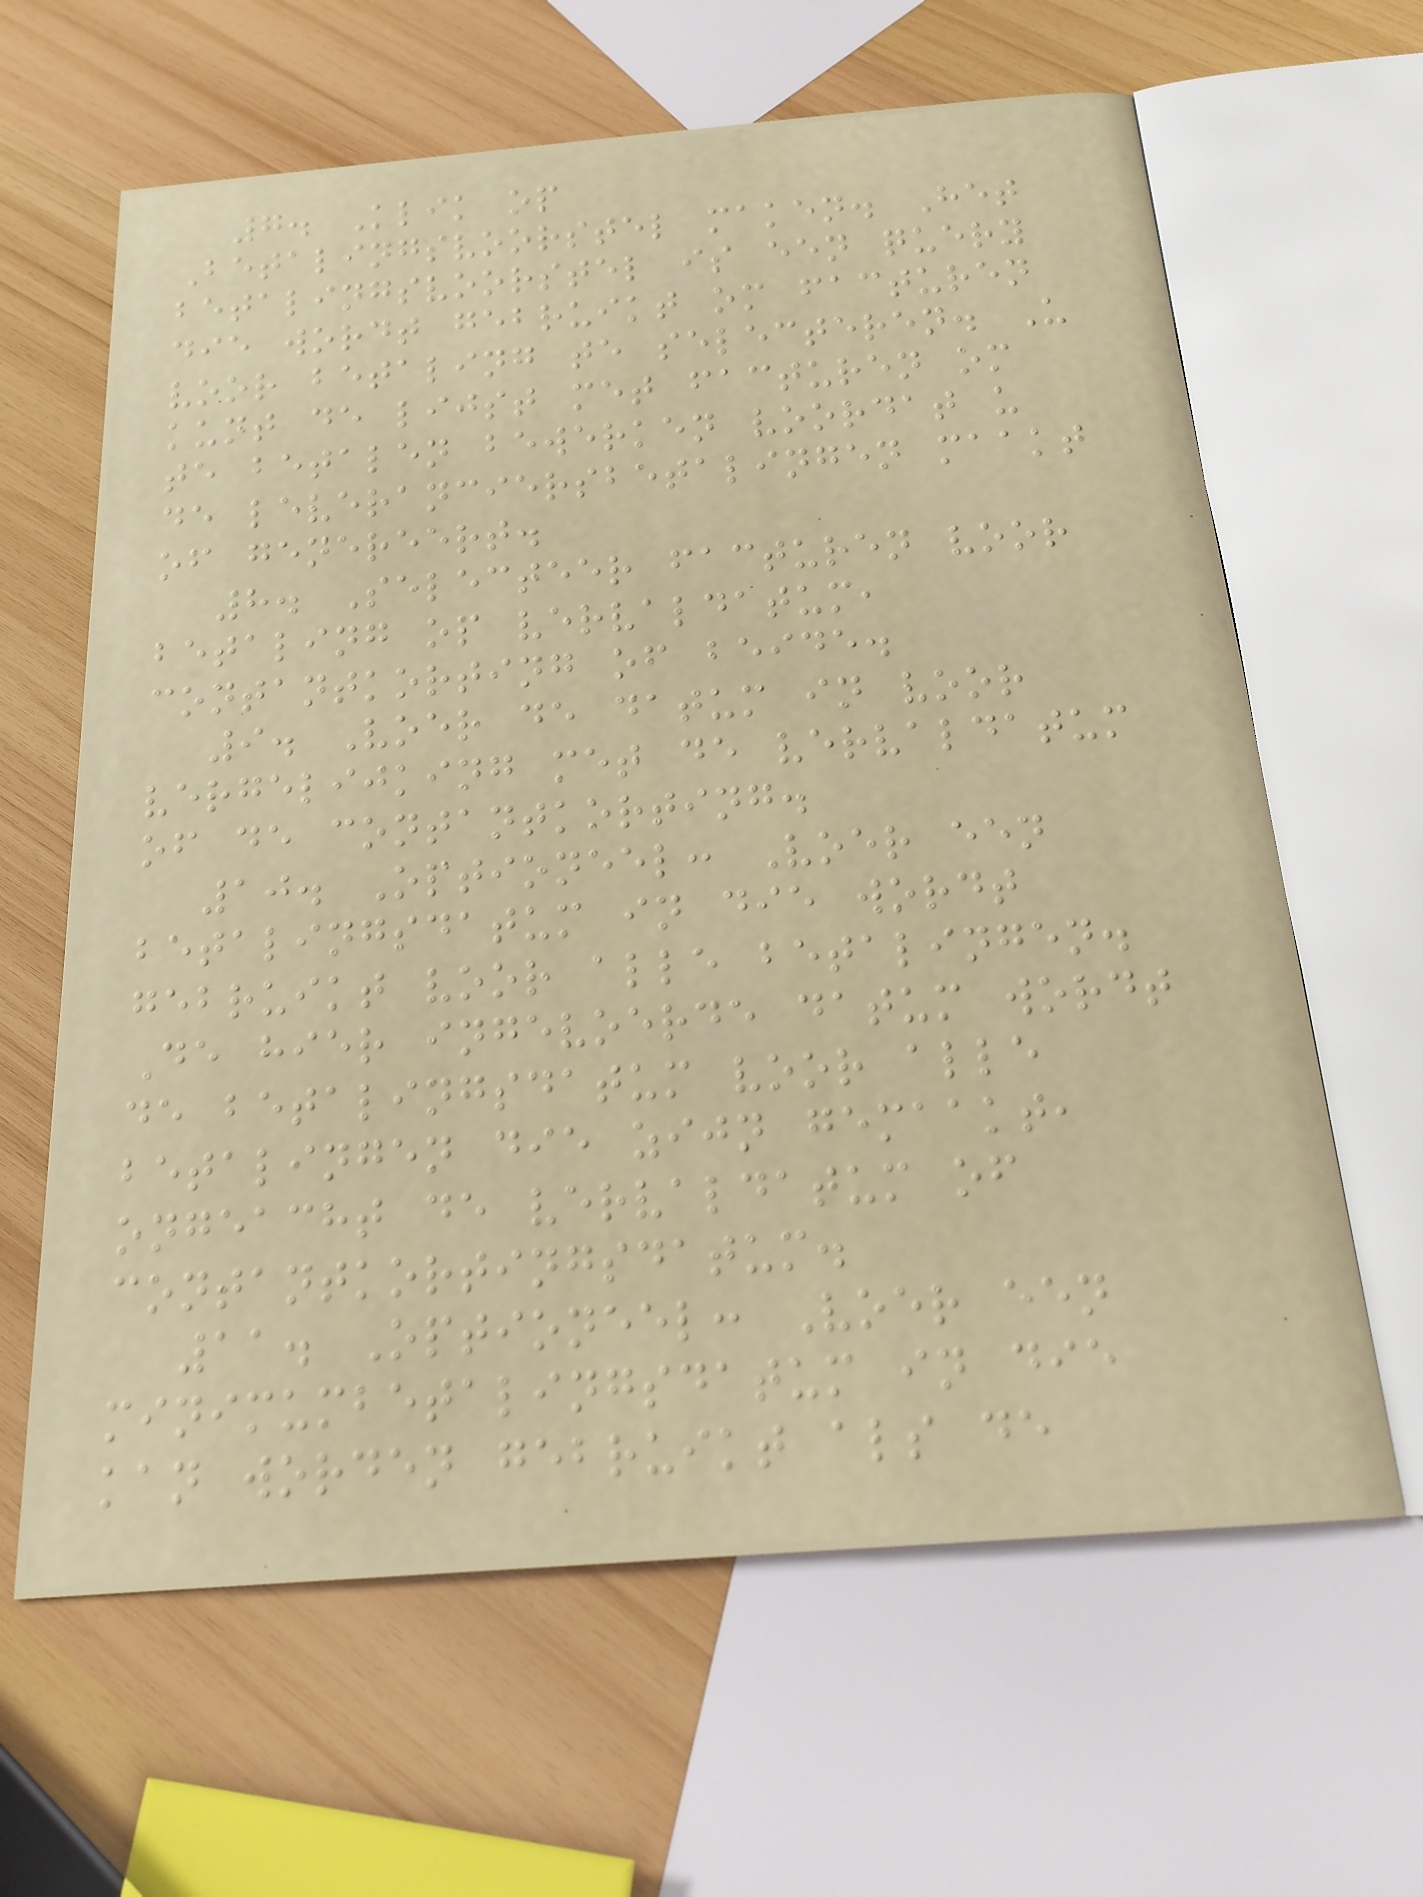7. Klik op
Betalingsvoorstel maken. Het
betalingsvoorstel is een query
die wordt gebruikt om facturen
voor betaling te selecteren. U
kunt de lijst met facturen om
te betalen bewerken voordat u
de leveranciersbetalingen maakt
of genereert.
8. Selecteer facturen voor
betaling op vervaldatum,
contantkorting of beide.
9. Voer de datum in voor
vergelijking met de vervaldatum
of de contantkorting.
10. Optioneel: Voer een
betalingsdatum in die wordt
gebruikt voor alle betalingen.
De hier ingevoerde datum wordt
de betalingsdatum voor alle
betalingen die zijn gemaakt,
ongeacht de vervaldatum of
contantkortingsdatum.
11. Optioneel: Voer een
minimumbetalingsdatum in die
kan worden gebruikt als de
